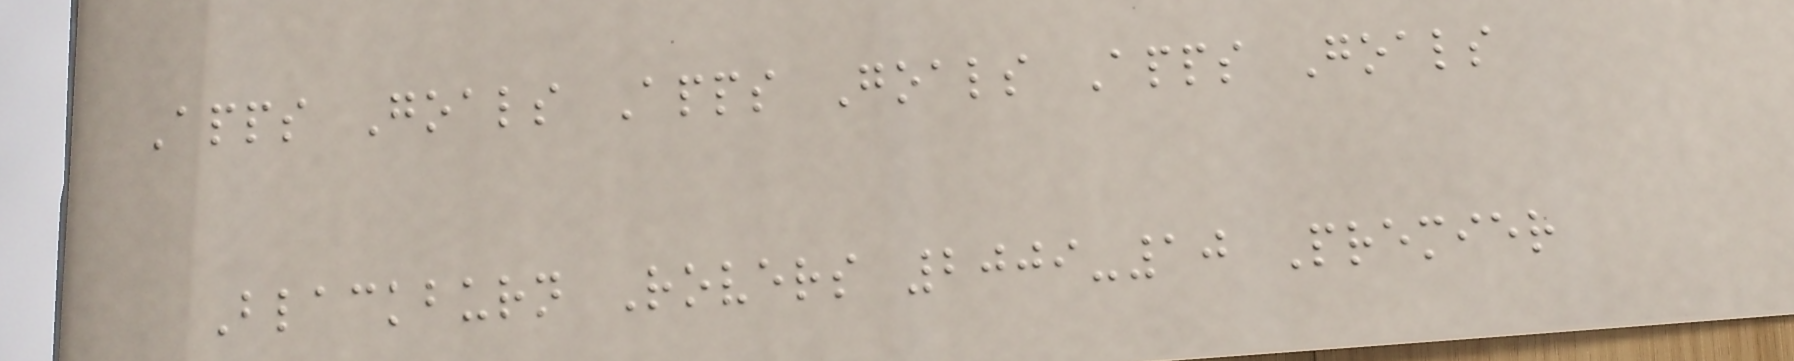Apps Goals Apps Goals Apps Goals
Blackburn Rovers 2009-10 Premier
